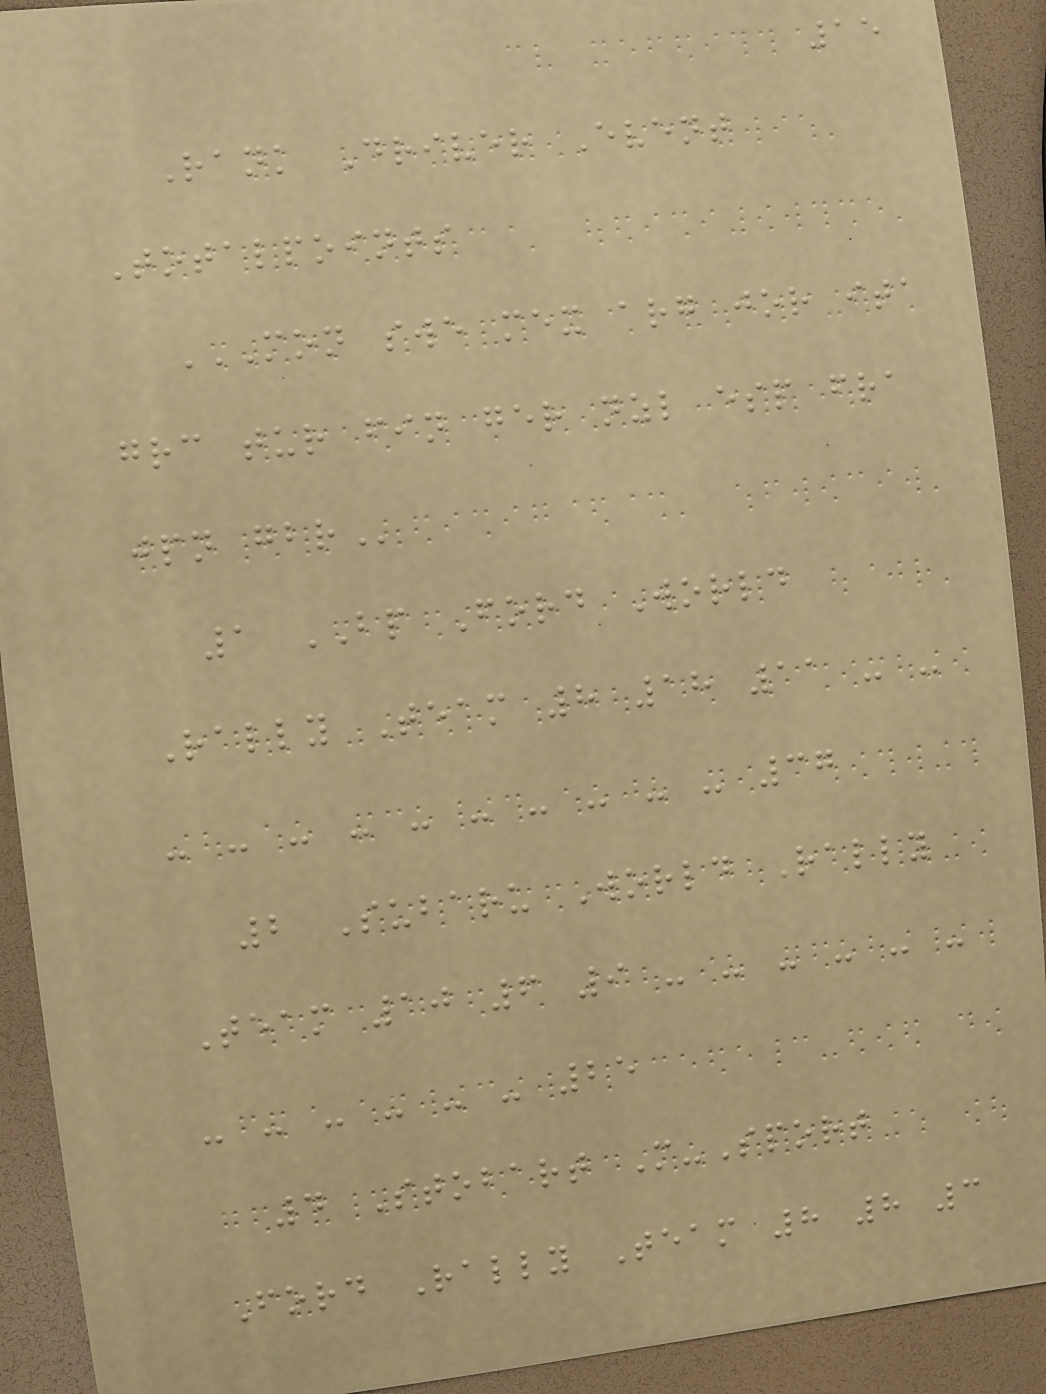15
Rank Driver Event
Totalpoints
MON SWE MEX ARG JOR ITA
GRC TUR FIN GER NZL ESP FRA
JPN GBR
1 BP Ford World
Rally Team 8 18 11 - -
- - - - - - - - - - 37
2 Subaru World Rally
Team 10 6 9 - - - - - -
- - - - - - 25
4 Stobart M-Sport
Ford Rally Team 8 8 3
